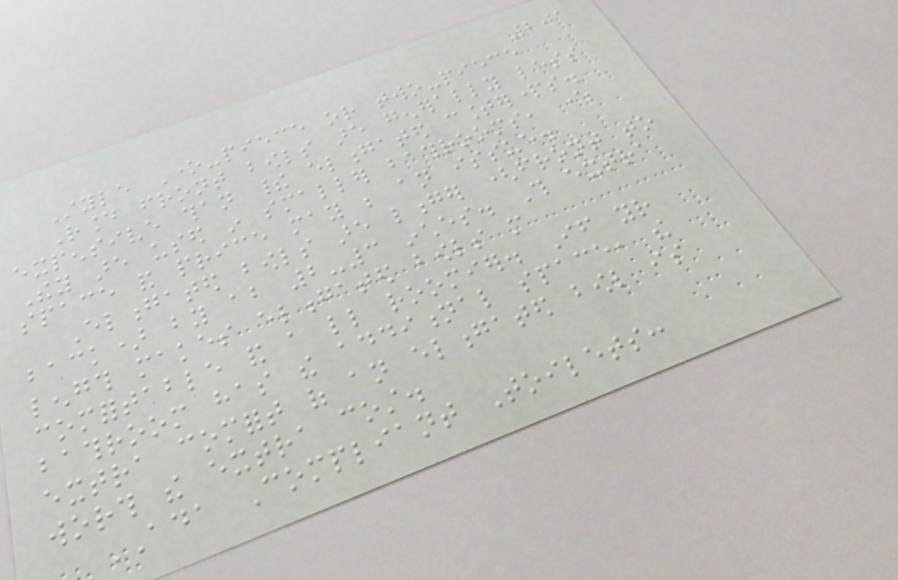201
Style One-piece or two-piece
Round front bowls are generally less
expensive than their elongated counterparts.
They are used in smaller bathrooms, where
space and price may be an issue.
Elongated bowls are longer (front to
back) by about 2-3 inches. This extra
length makes elongated bowls more
comfortable and a little roomier. If your
bathroom has the additional space, the
extra comfort of an elongated bowl is
worth the extra cost.
ADA Compliant Toilets:
